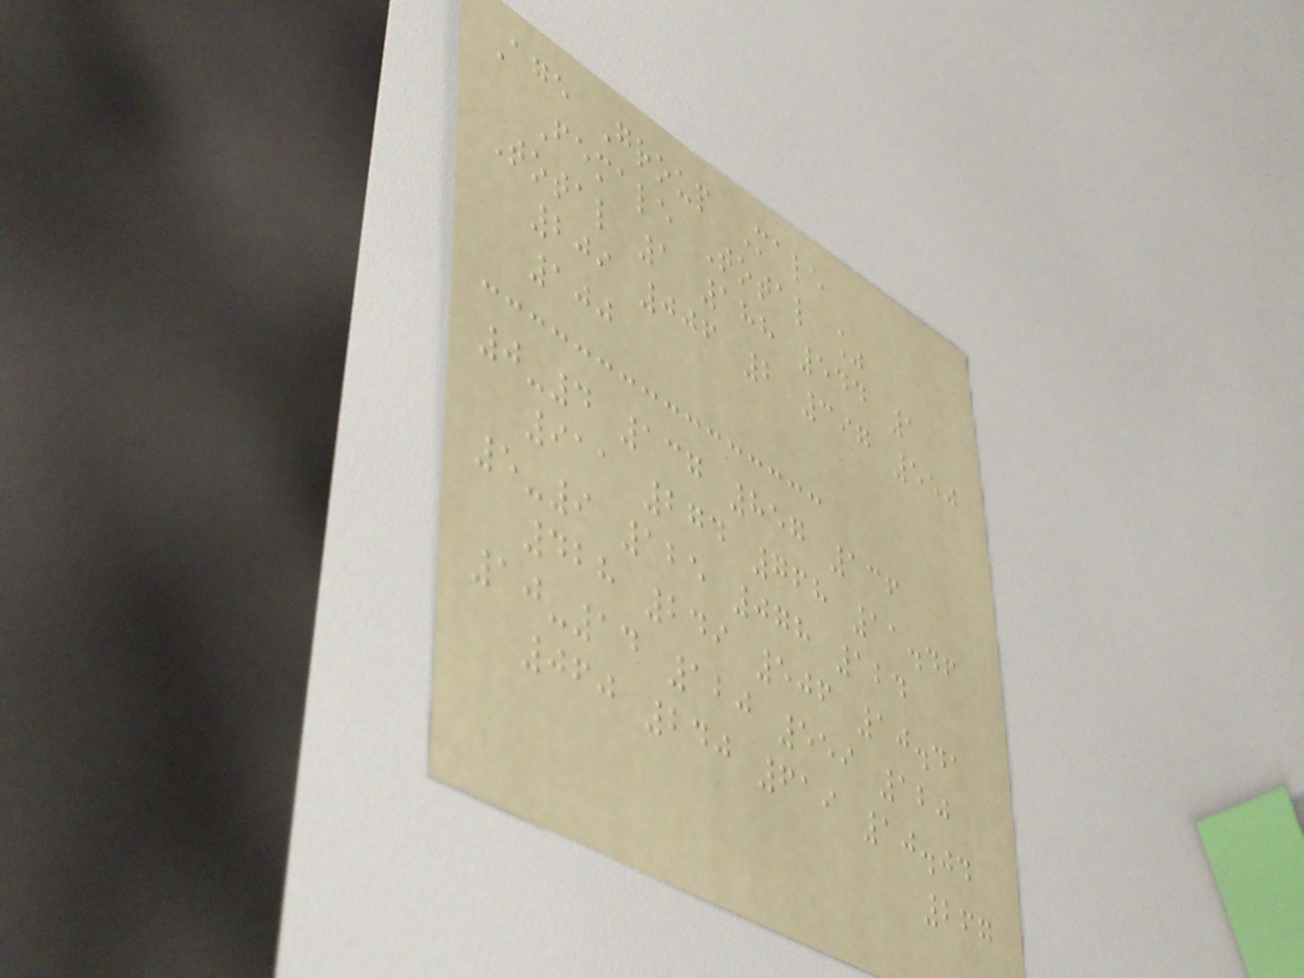Age Group Male
Female Total %
Total 1 188 544 1
209 006 2 397 550
100
0-4 137 857 136
911 274 768 11.46
5-9 125 078 124
428 249 506 10.41
10-14 120 559 120
060 240 619 10.04
267
